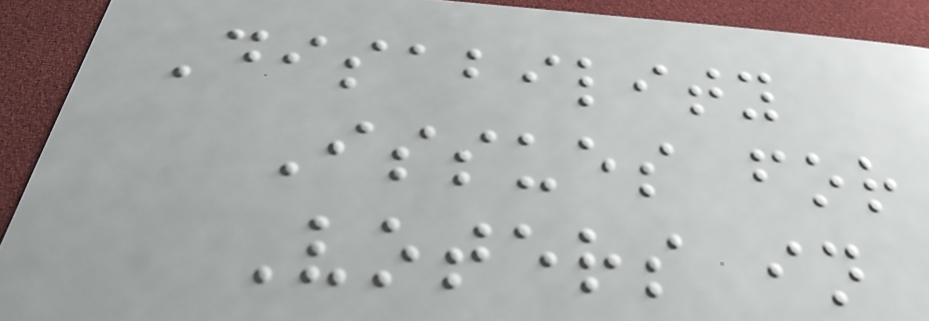Disability
Issues for
Voters in
